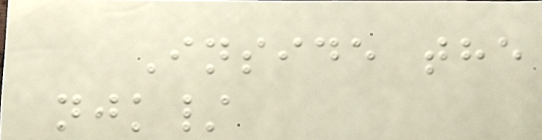Inside the
njk/
